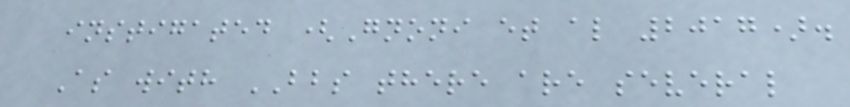instigated (Gnoni et al 2017).
As with BBS there are several
